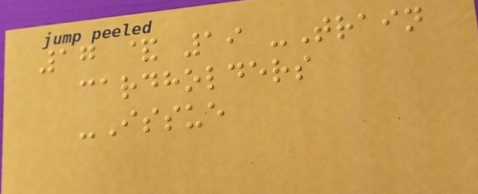17 & 19 -Train
cardholders
-Issue
